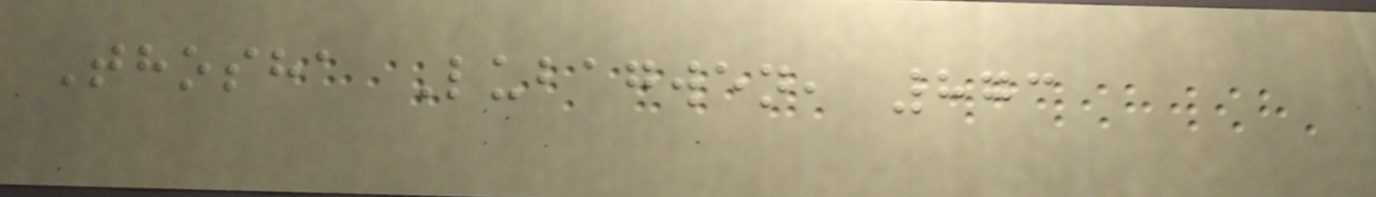Thosha Lubagwen, 873
